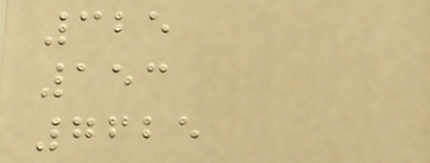325
153
7625
